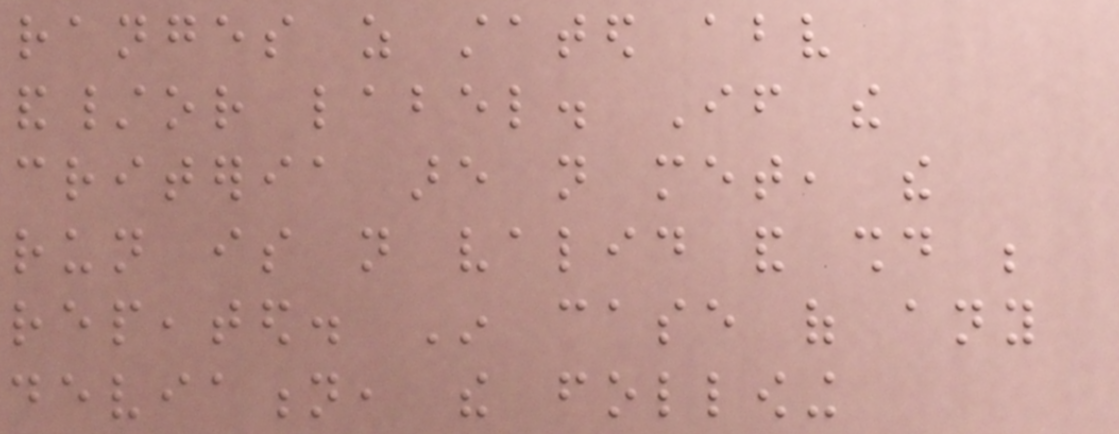ranges as stated above
and/or label. If the
criteria are not met, the
run is not valid and should be
repeated. In case of any
deviation, the following
